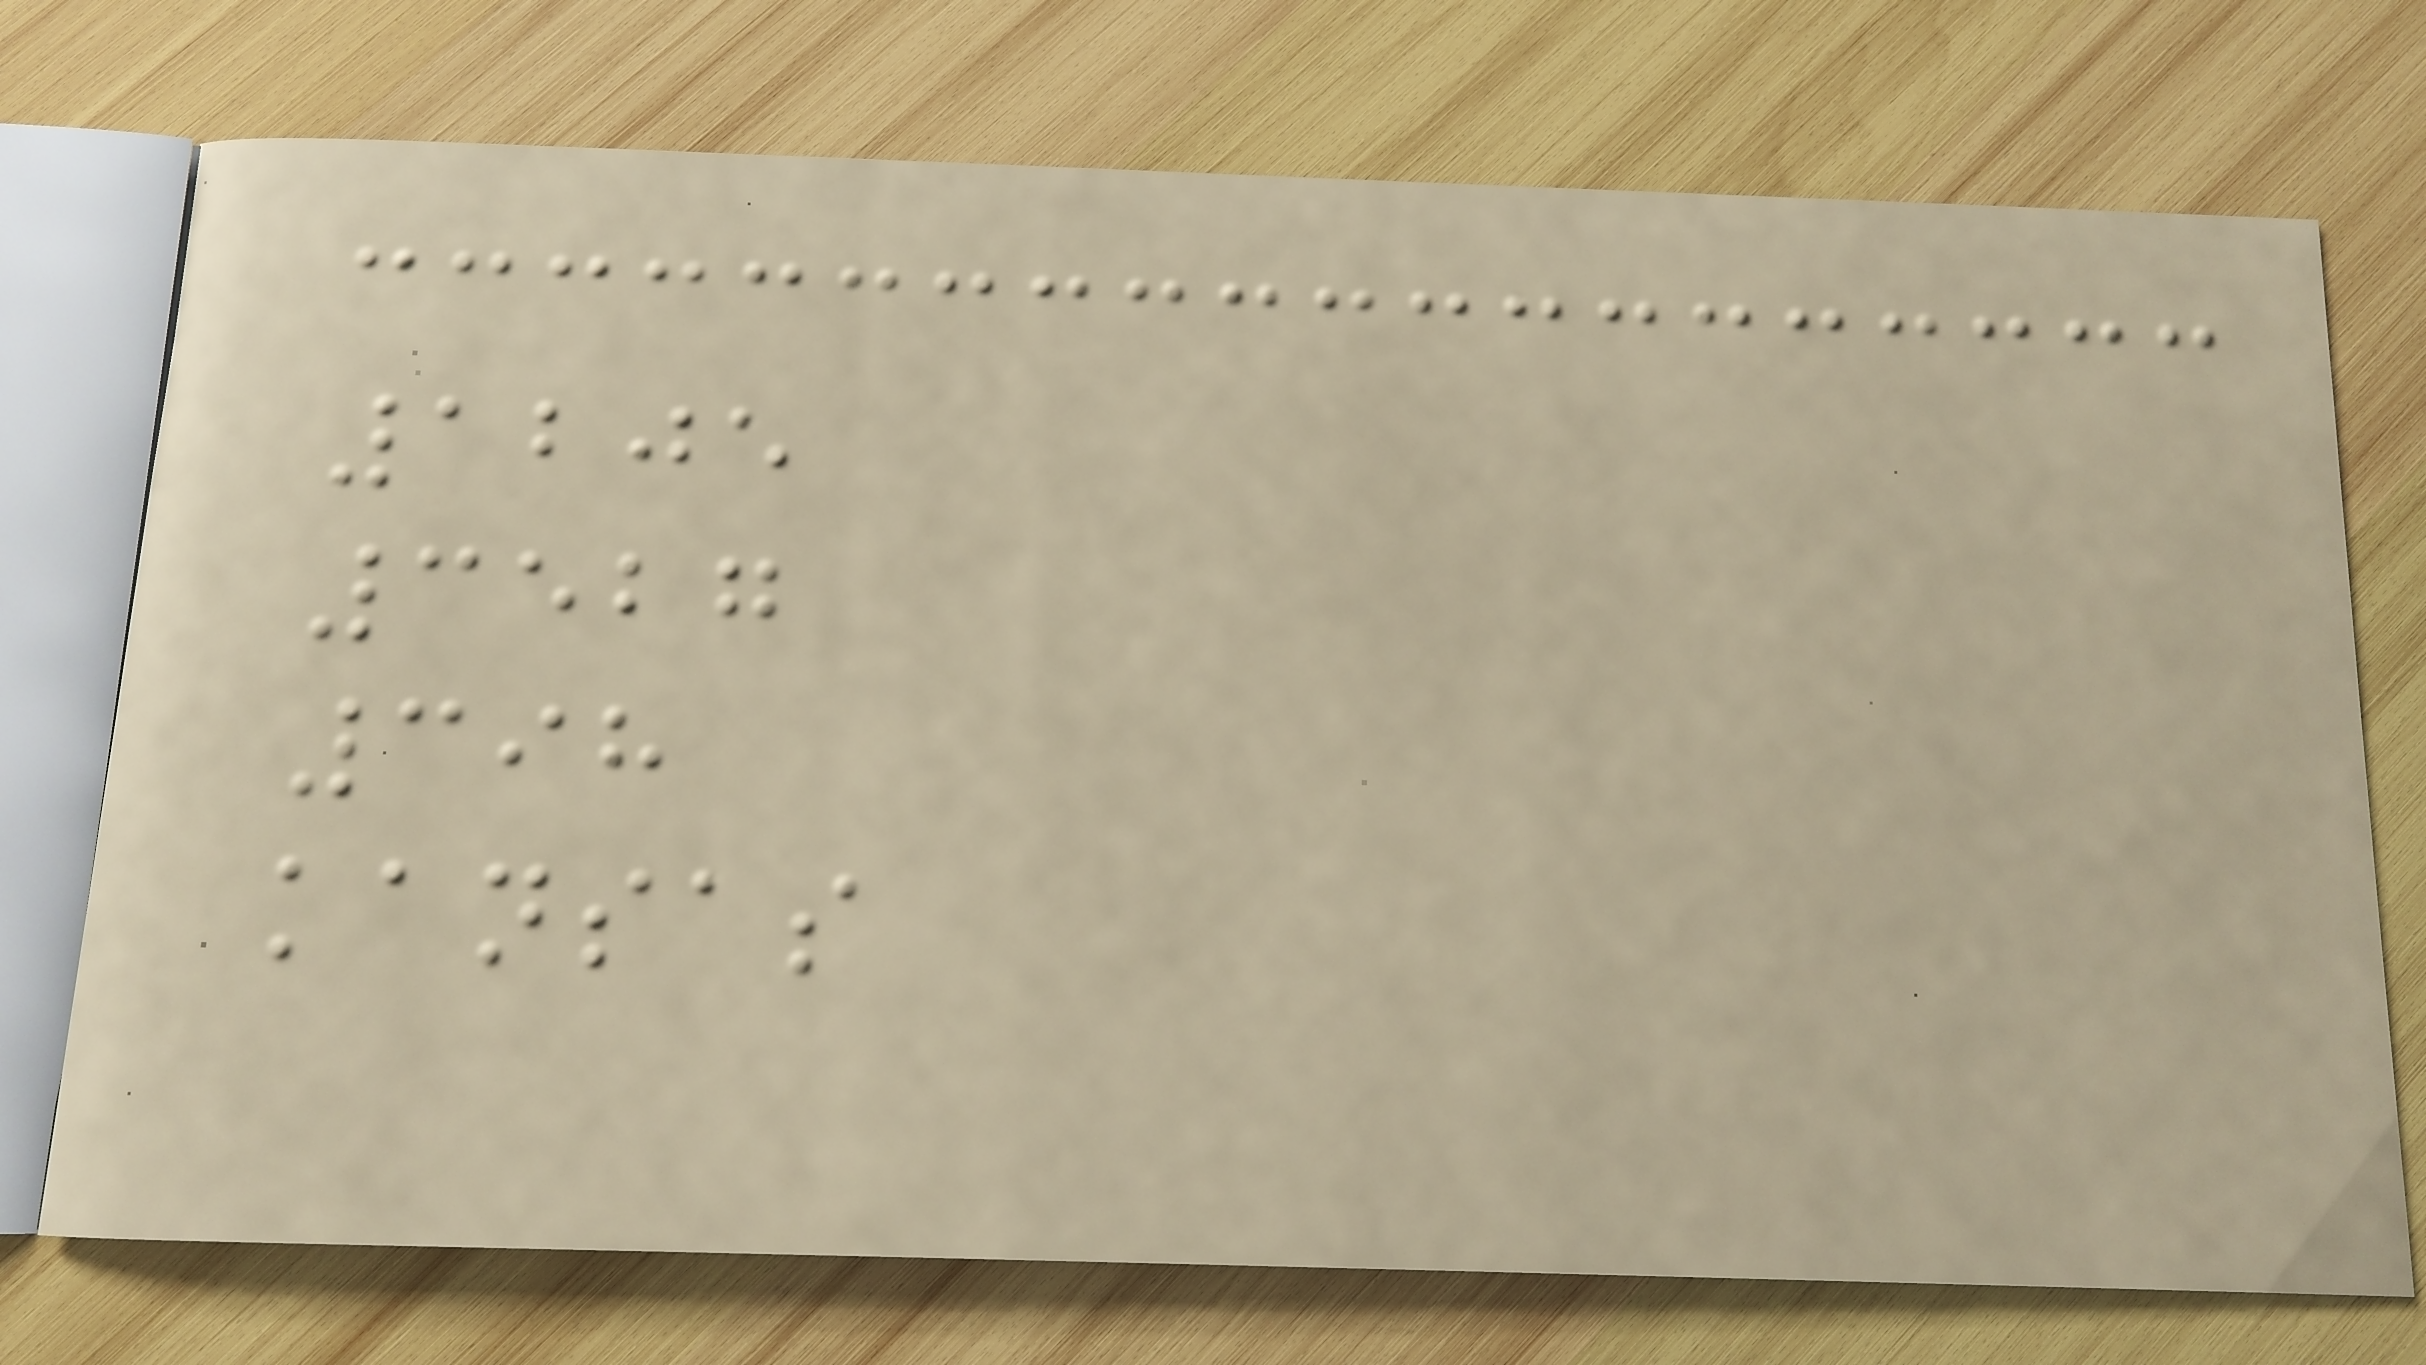1205
3527
398
kansas
